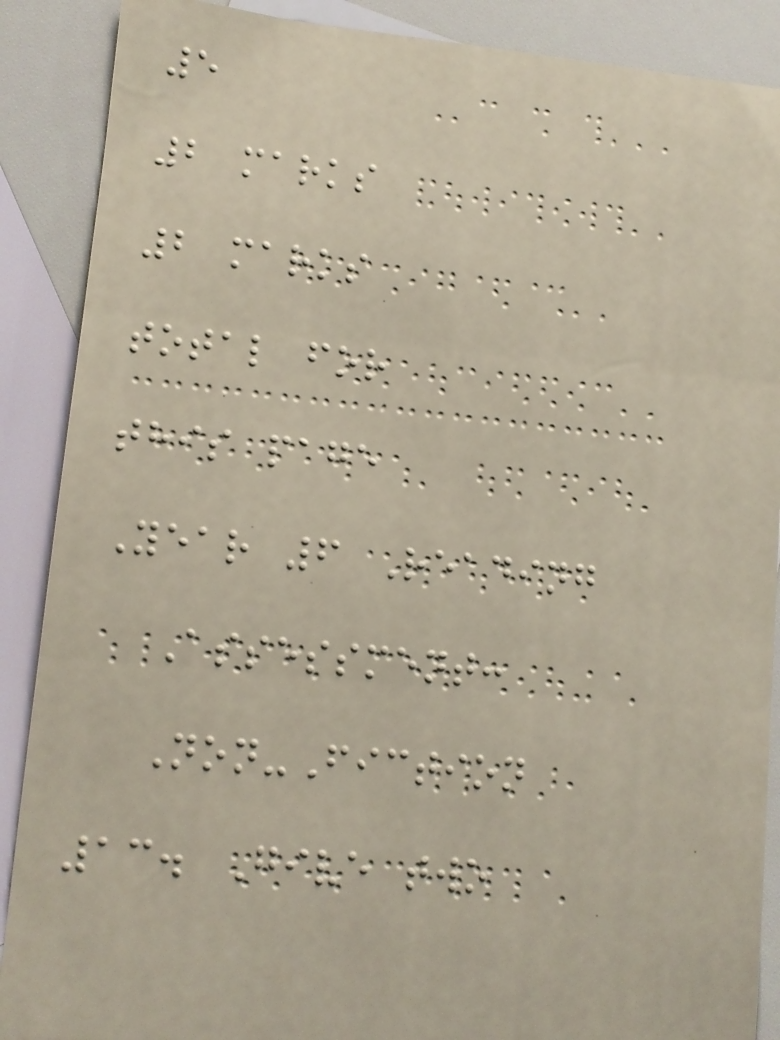5
2 marks
2 marks
total for
this page
Year 6 Reading
Assessment:
Non-Fiction
13. Give two
